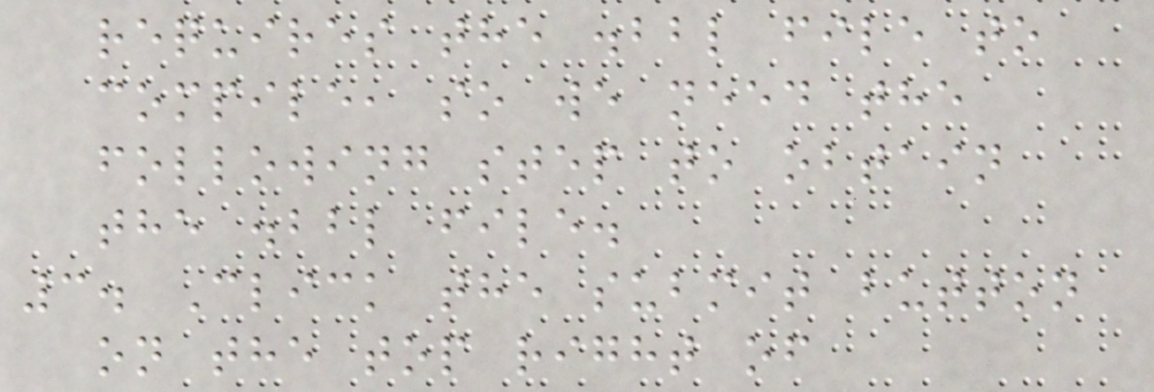requires the .bbl file to
compile, so we need the
following step to obtain
the .bbl file.
3. Click the submit button
on the top right of
